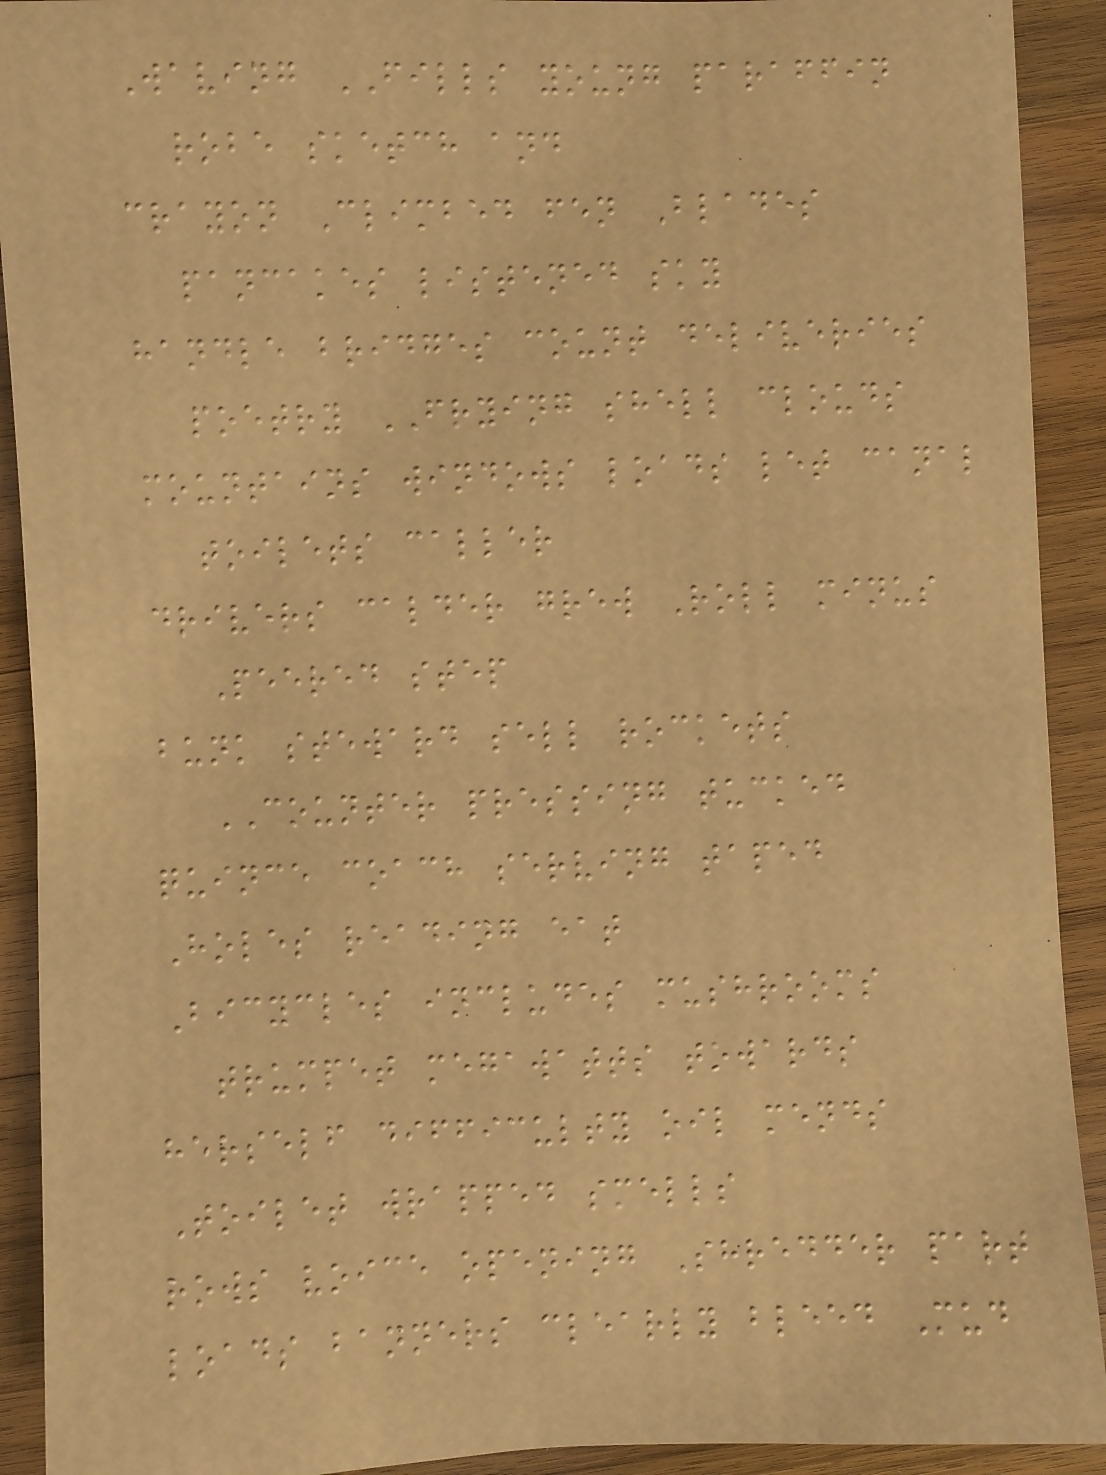Waving FILLS young paraffin
robe sketch and
crayon Climbed fen Blades
pancakes listened sky
handle bridges count deliveries
poetry FRYING shell clouds
mountains windows loads let canal
toilets caller
drivers calder grew Roll minus
Peered step
bunk steward sell rockets
COUNTER pressing tucked
quince coach serving taped
Holes reading eat
Bicycles includes mushrooms
trumpet megawatts towards
herself difficulty oil mends
Toilet wrapped smells
rows voice opening Shredder part
loads banners clearly bleed Mud
